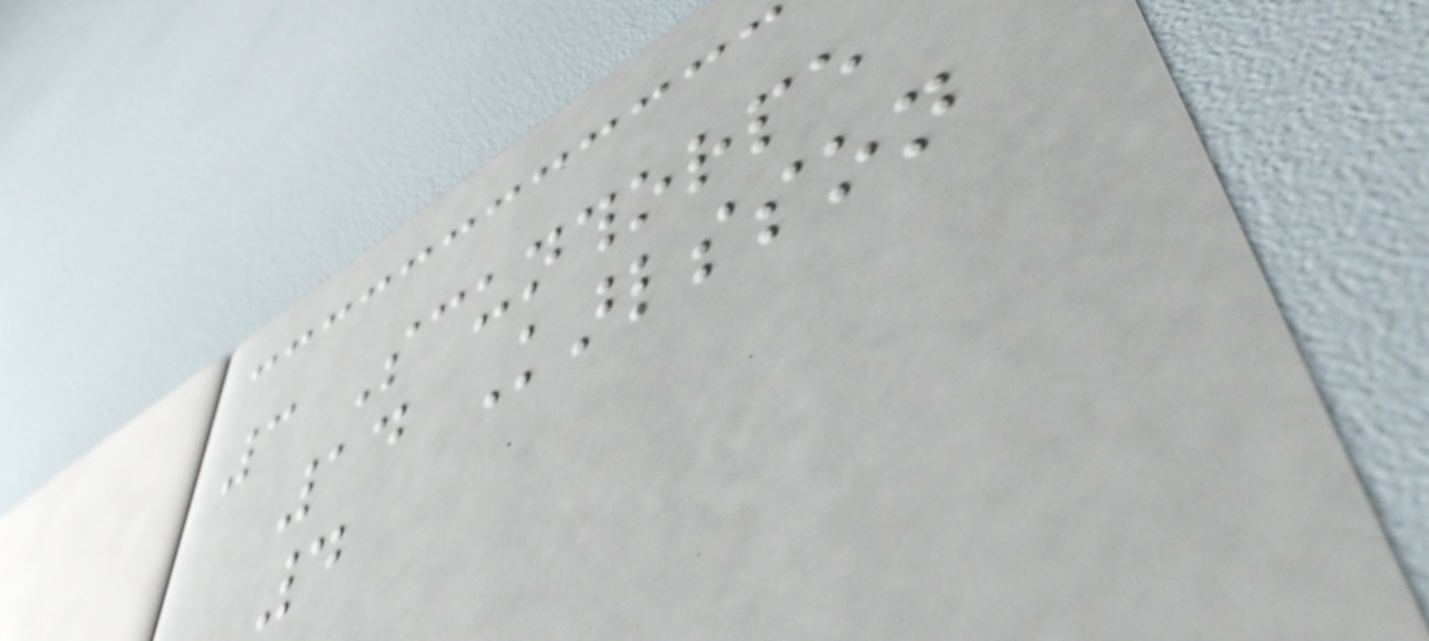3 Scunthorpe
14 Karlsson
4
